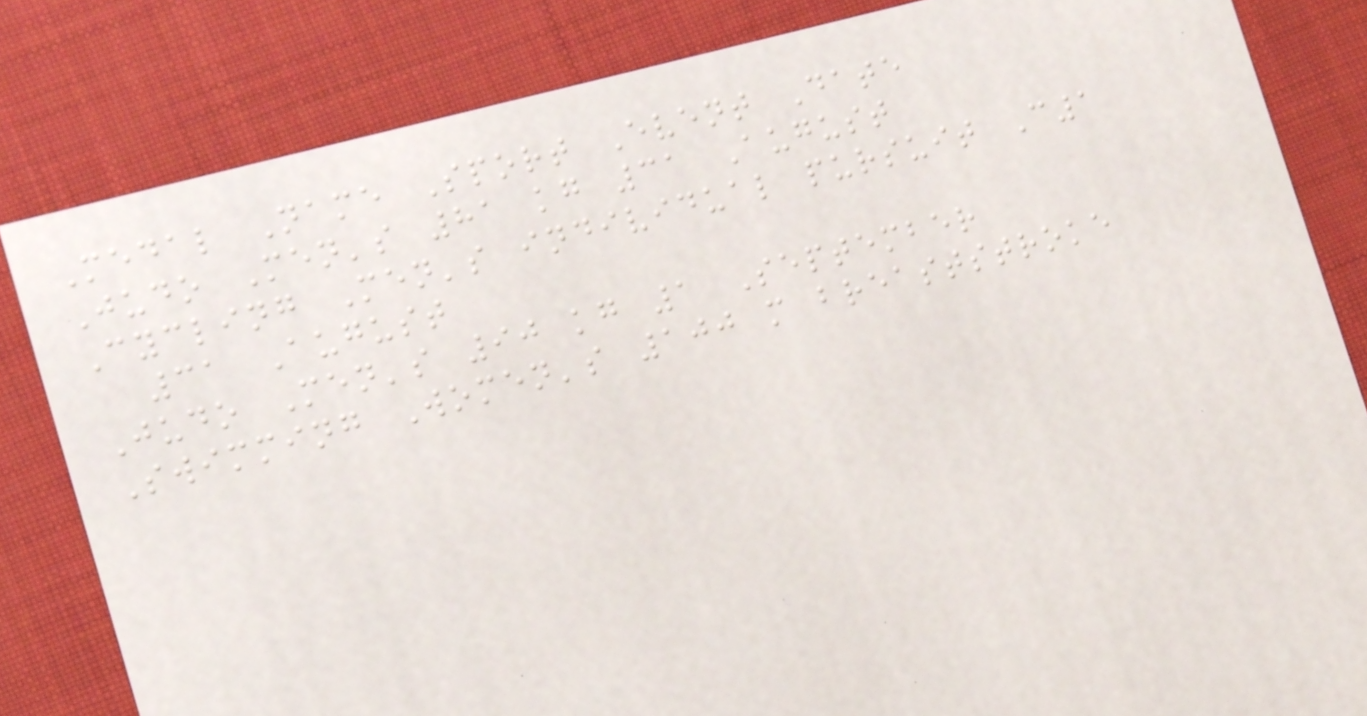Medal Name Sport Event Date
Judo Men's 81 kg 31 August
Cycling Men's individual pursuit C1
31 August
Judo Men's 90 kg 1 September
Swimming Women's 100 m breaststroke
